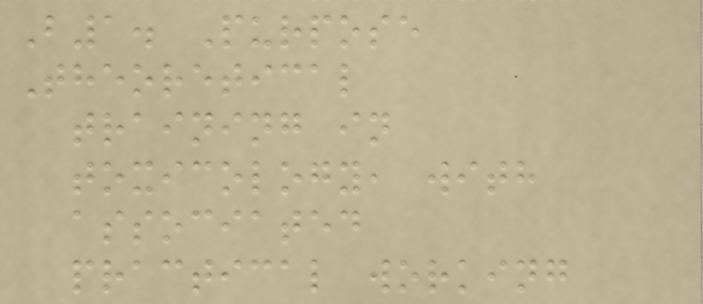B1. Purpose
Theoretical
training in
toxicology, with
associated
practical working
